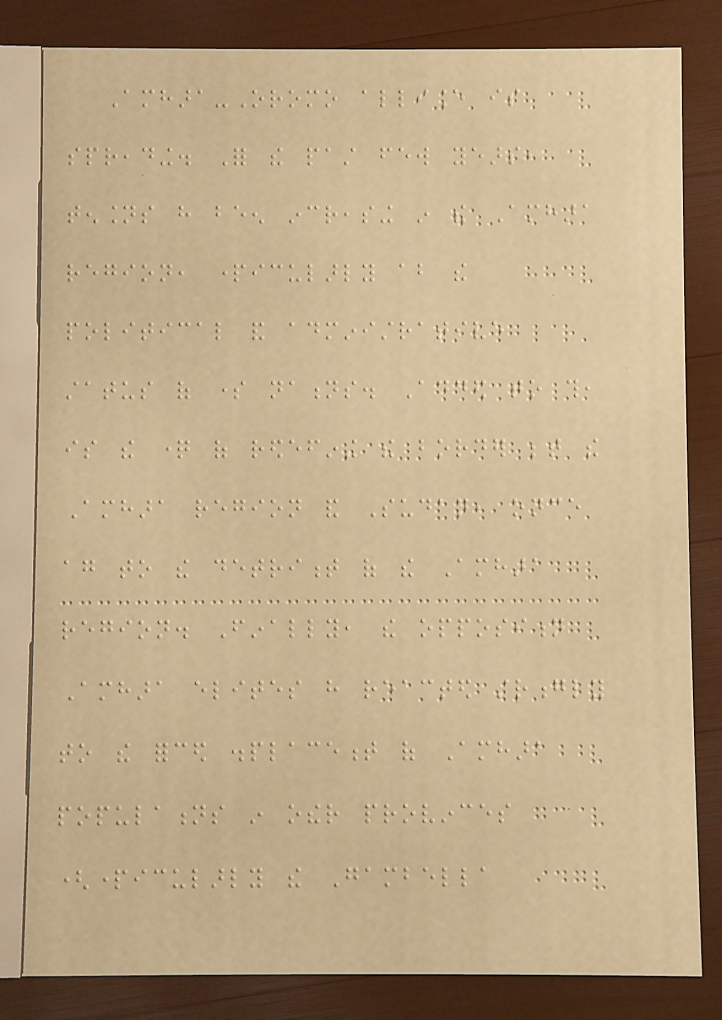Amhara-Oromo alliance is
spreading. For the past few years,
tensions have been increasing in the Amhara
region, particularly about the
political and administrative
status of some nations. Added to this,
is the question of redefining the border between the
Amhara region and Sudan, once
again to the detriment of the Amhara
region. Finally, the opposition
Amhara elites have reacted strongly
to the forced displacement of Amhara
populations in other provinces
(particularly the Gambella
